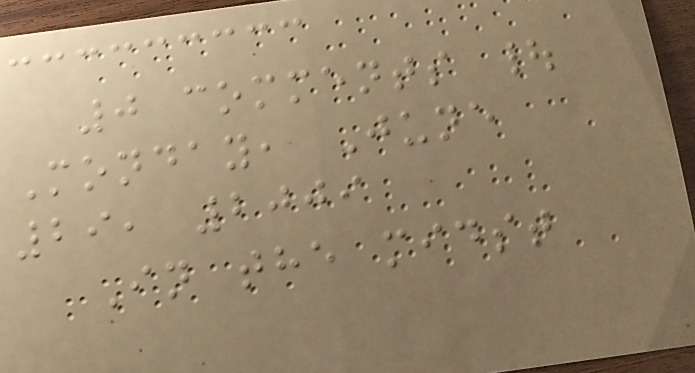0 comments |
Monday, June
29, 2009
In the midst
